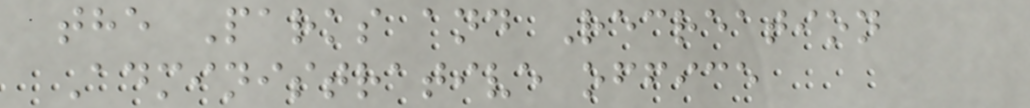the Parks and Recreation
Administrative office
